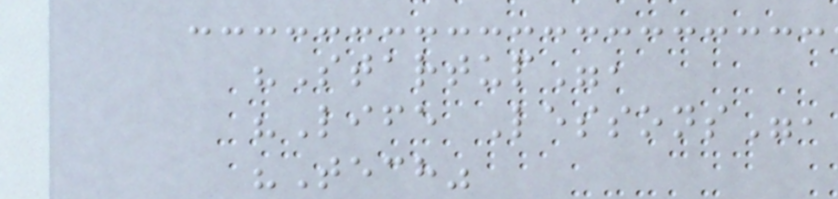"Startup",
"Life Lessons",
"Tech"
